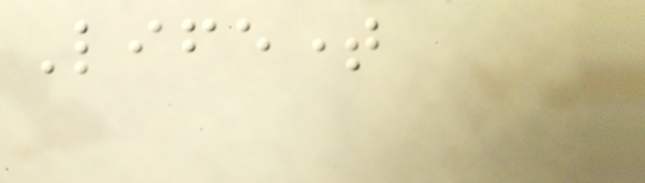Lifetime
